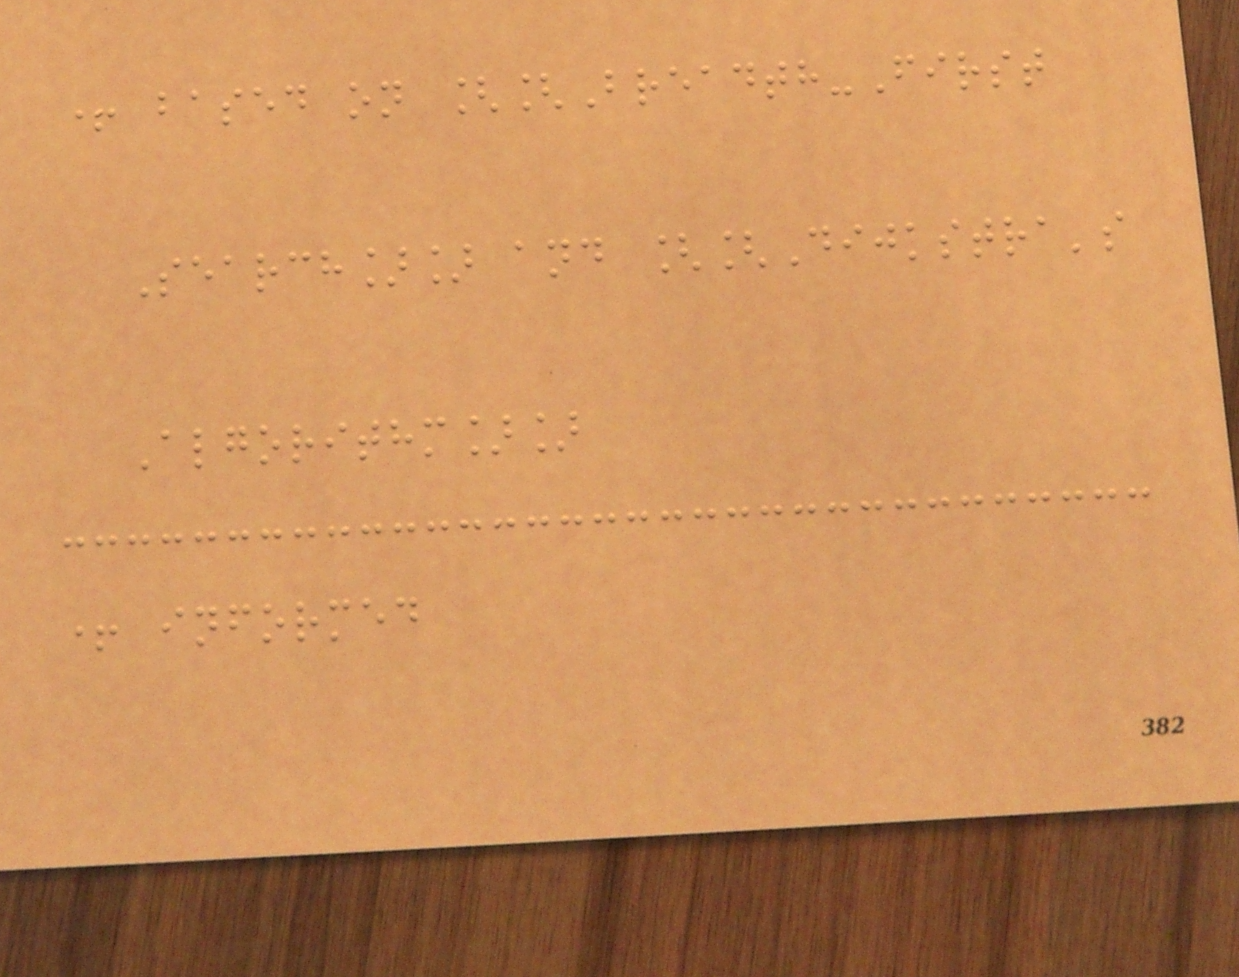+ based on [[Breadth-First
Search]] and [[Dijkstra's
Algorithm]]
+ informed
